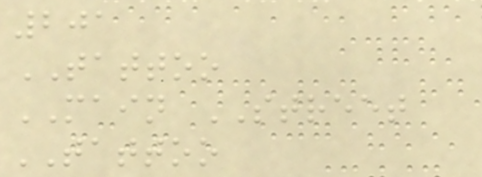201
TATTOO
MAIN STREET
TATTOO
